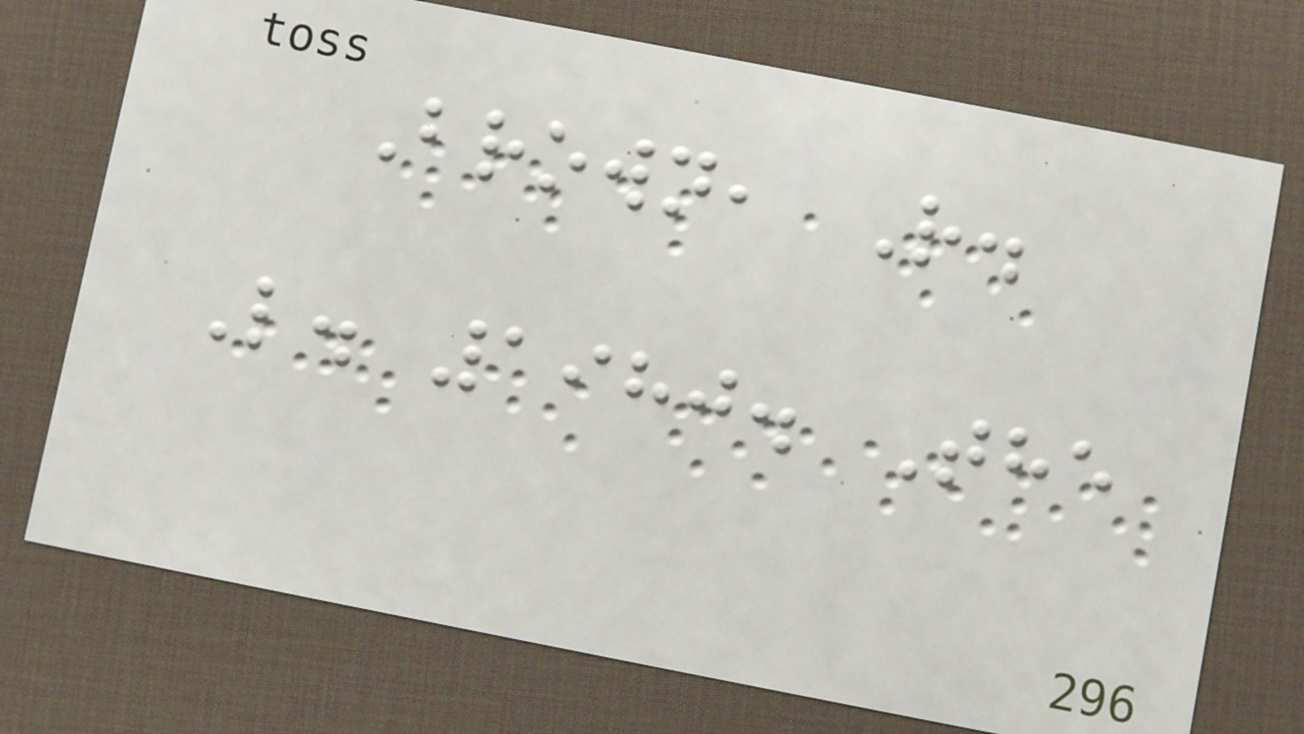Brown, R.
L. 1980. The
